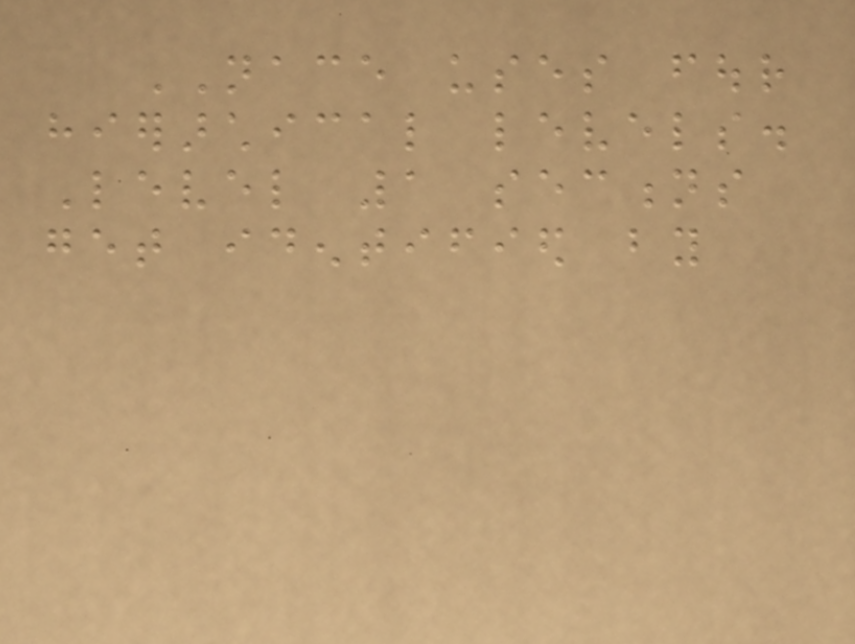NACE uses four
hierarchical levels.
Level 1 sections
get identified by
